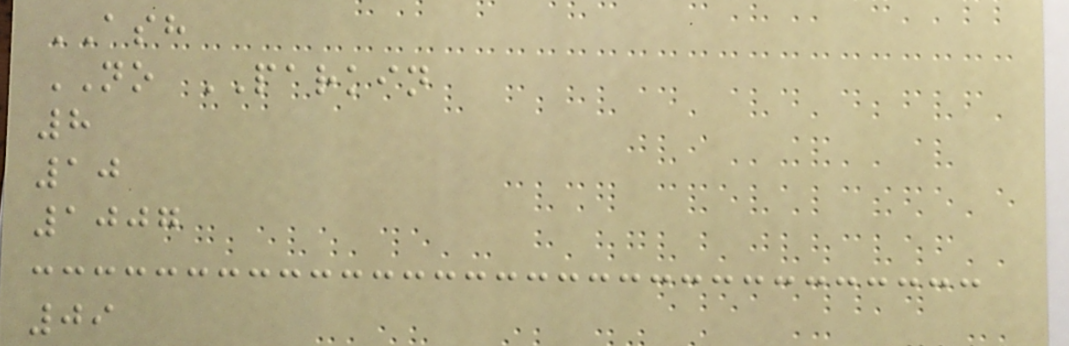ASH
NO PARKIN
8
10
1007
09
